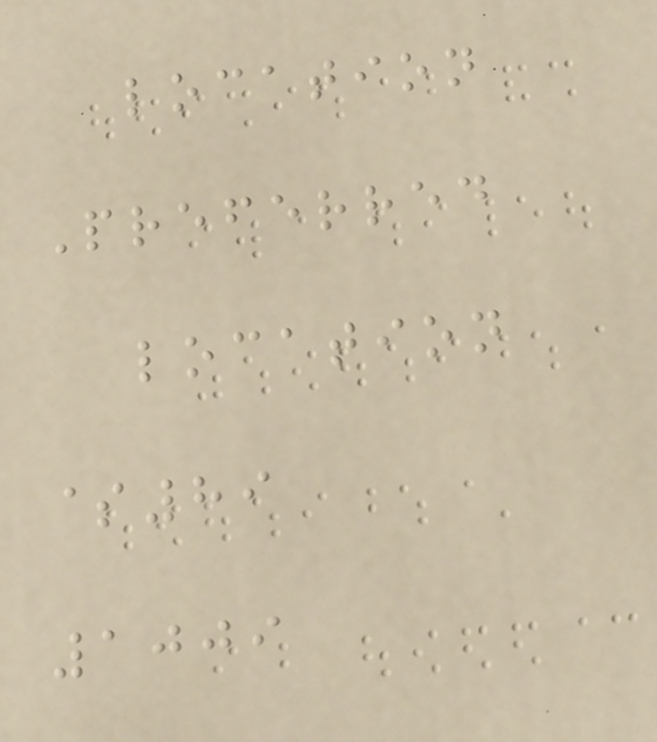location
Preferred
location
$89
1009
